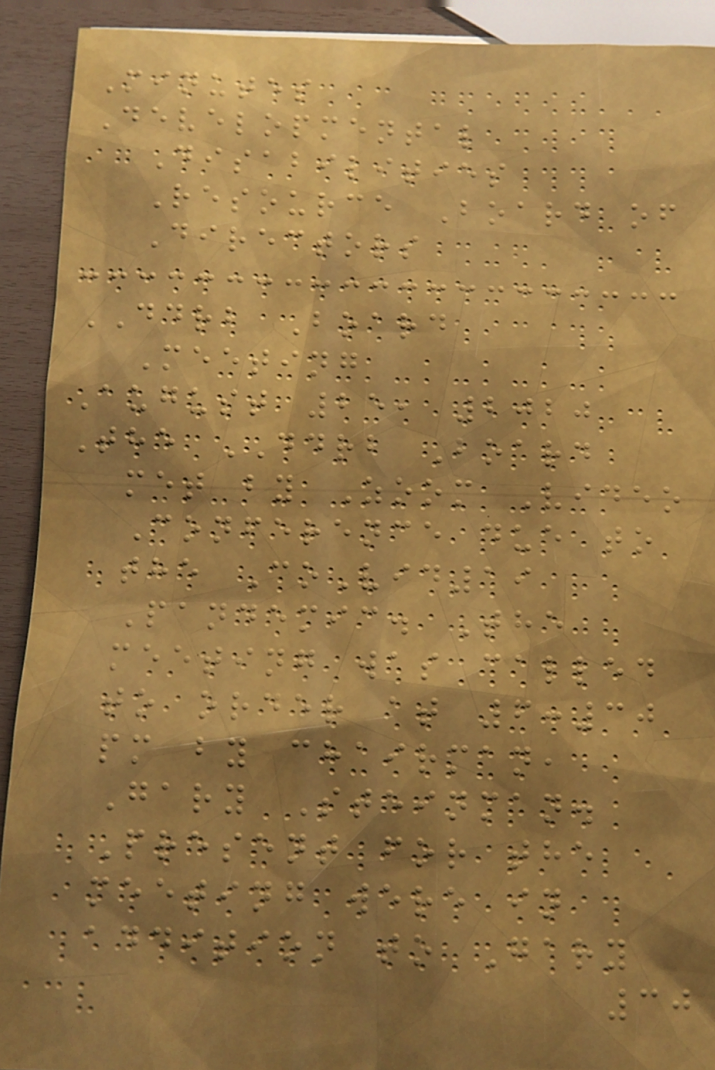Minutes
Developmental
Disabilities
Resource Board of
Directors
DDRB Board
Meeting
August 25, 2020
The DDRB Board
met by Zoom Video
Conference due to
the CoVid19
Pandemic. The
meeting was called
to order at 6:30
pm by chairman,
Gary Steinman.
Present for the
meeting were in
addition to Gary
30
